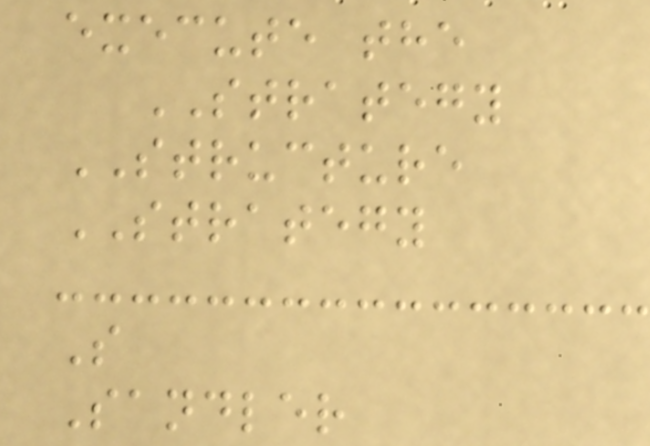execute the
STRATEGY
STRUCTURE
STRATEGY
S
Sandler
